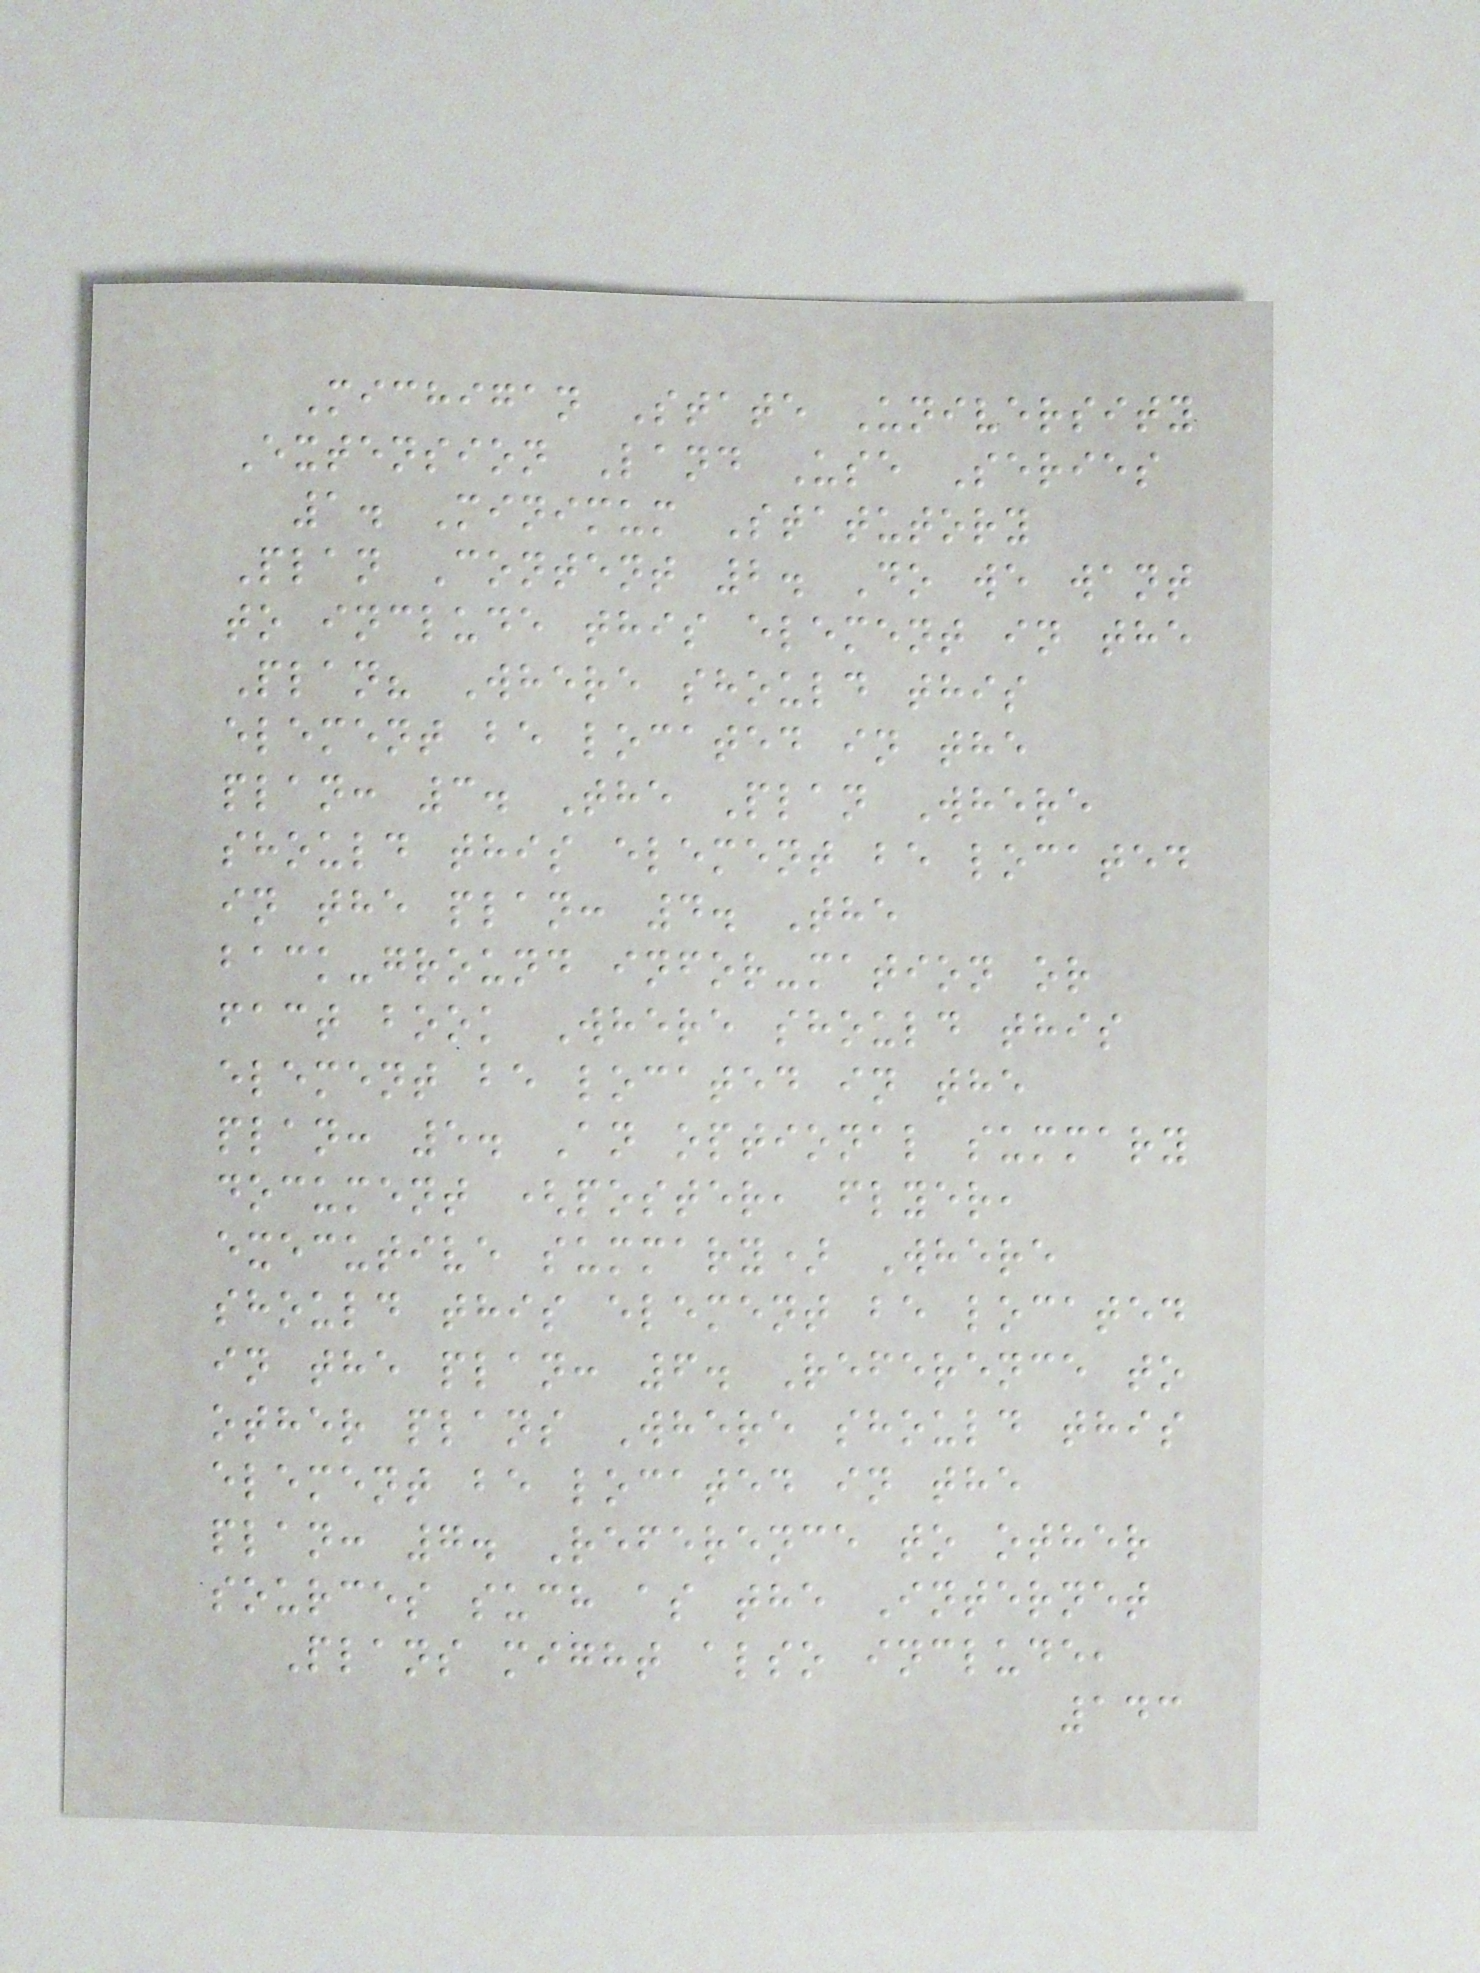Michigan State University
Extension Land Use Series
1. Minimum Statutory
Plan Content 2. Do we want
to include this element in the
Plan? Where should this
element be located in the
plan: 3. The Plan Where
should this element be located
in the plan: 4. The
back-ground infor-mation or
fact book Where should this
element be located in the
plan: 5. An optional summary
document (poster, flyer,
executive summary) Where
should this element be located
in the plan: 6. Reference to
other plans Where should this
element be located in the
plan: 7. Reference to other
sources such as the Internet
Plans might also include,
143
